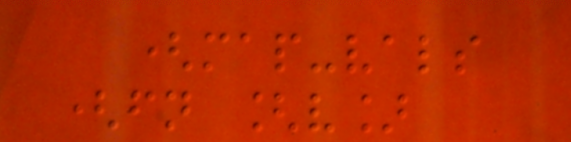(map-vals
(fn [v]
